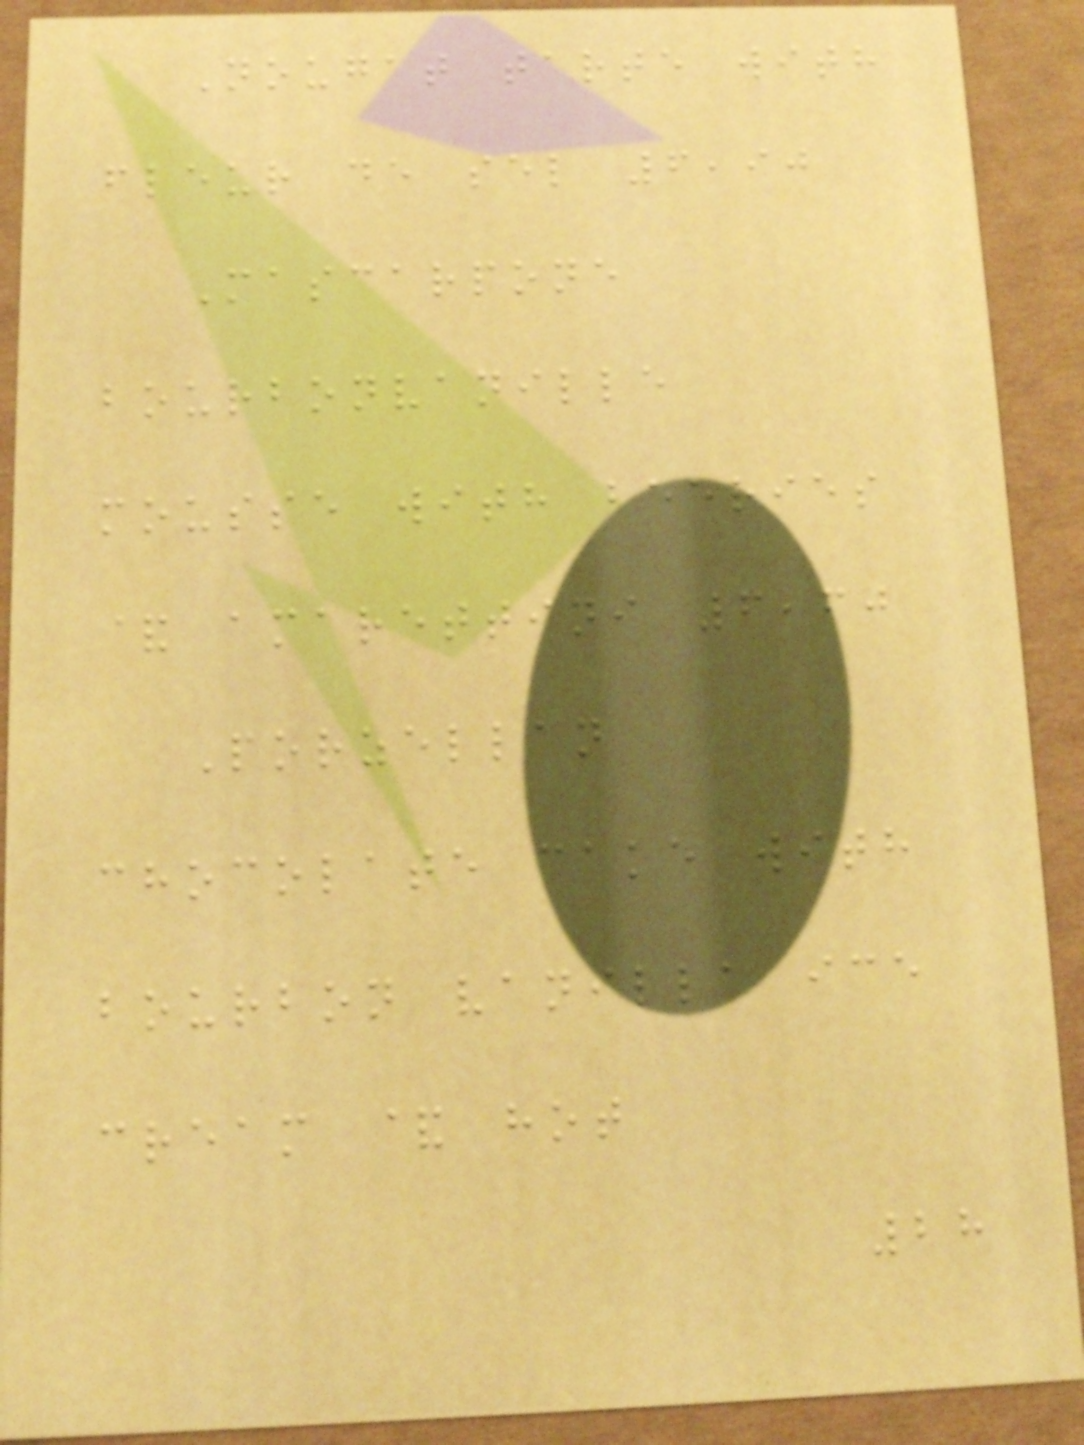Nougat tarte with
fleur de sel 6,90
Mascarpone
bourbonvanille
mousse with beeries
& amarettini 6,60
Porzellan
chocolate cake with
bourbon vanilla ice
cream & hot
28
